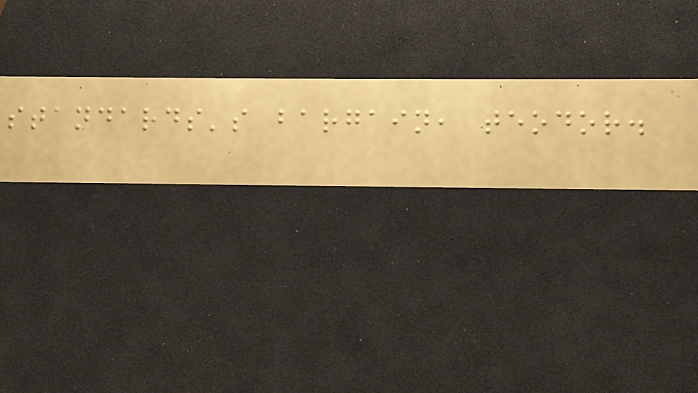standards's bargain, teodor.
